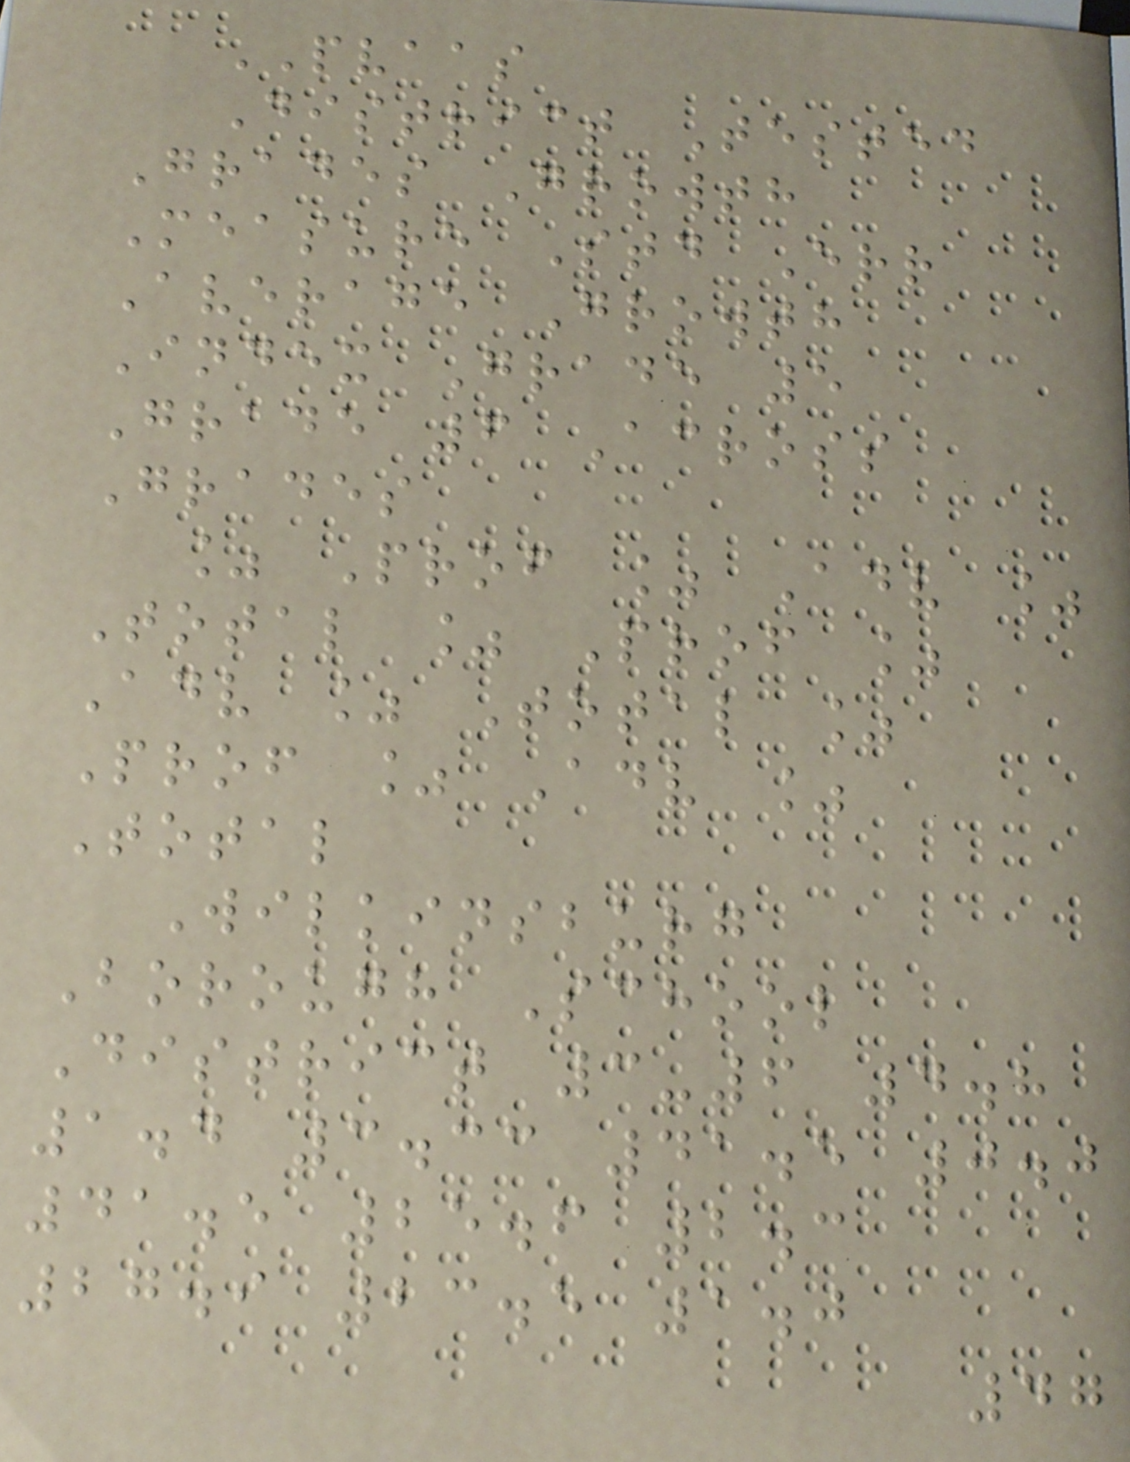PVAAS
District Tested
Grades Growth
Measure Std Err
Average Growth
Index Grade 5
Grade 6 Across
Grades
% Prof % Adv %
Total % Prof %
Adv % Total %
Prof % Adv %
Total
Wilkinsburg
Borough School
District 3-6 4.8
1.4 3.33 41.5 0.0
41.5 25.6 2.3
27.9 23.5 1.0
47
